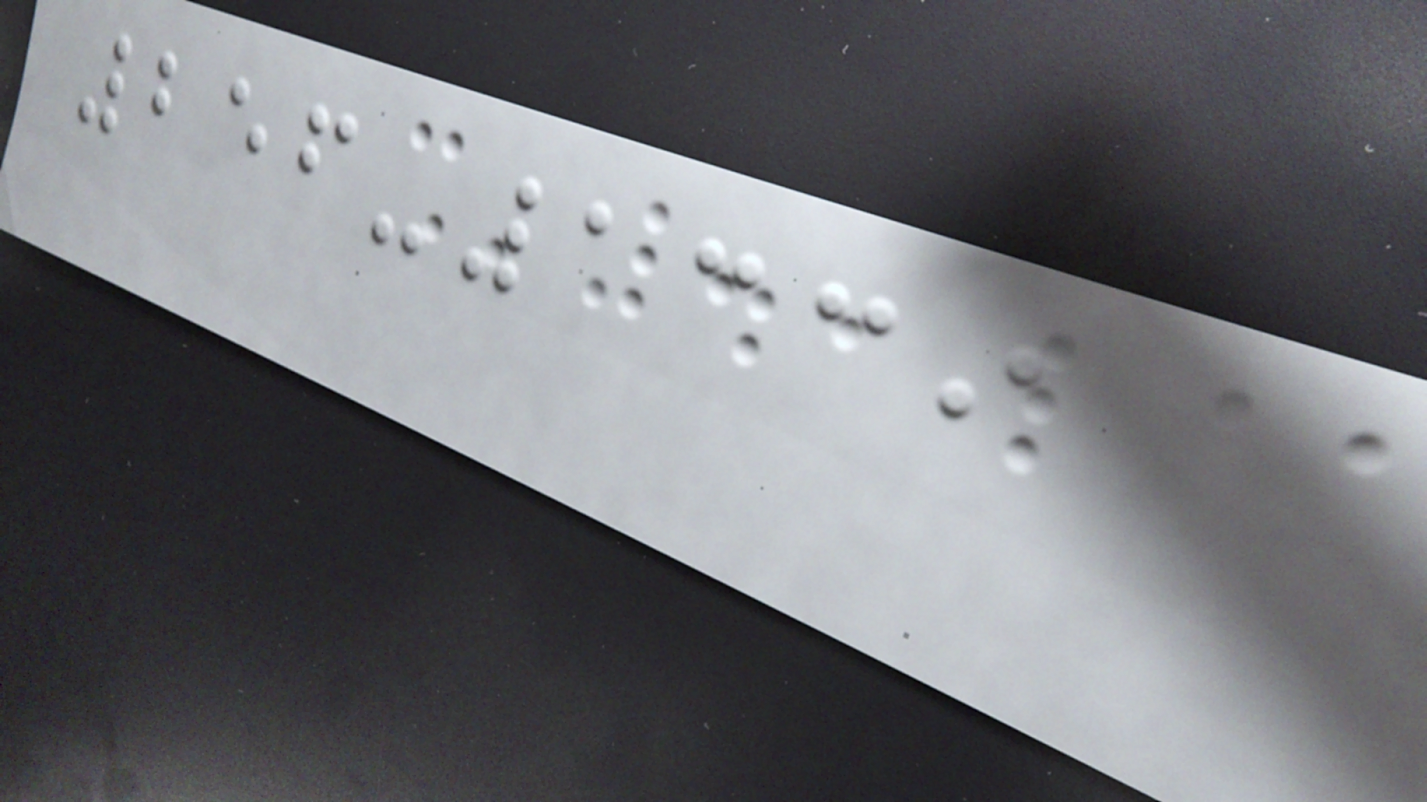256-1339
